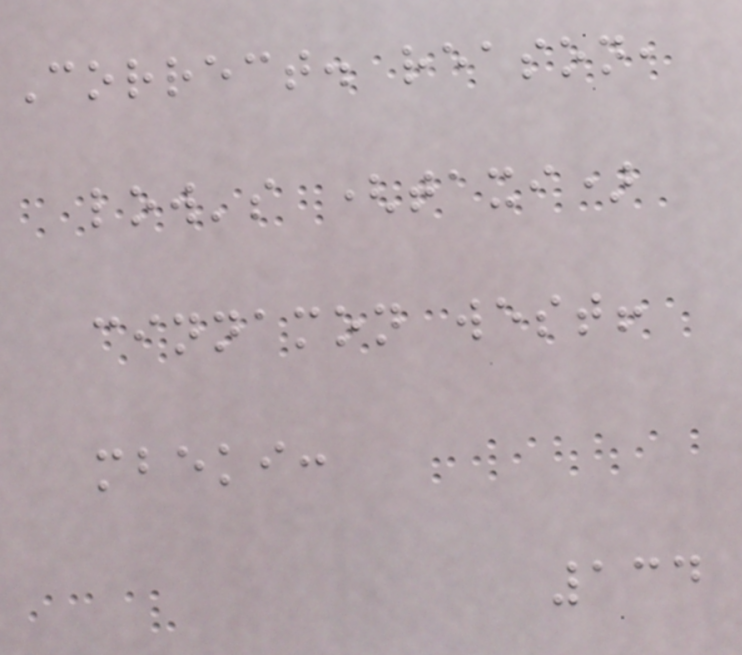Correct. reason,
low's (taxi)
cinnamon west!
mbeki:
134
